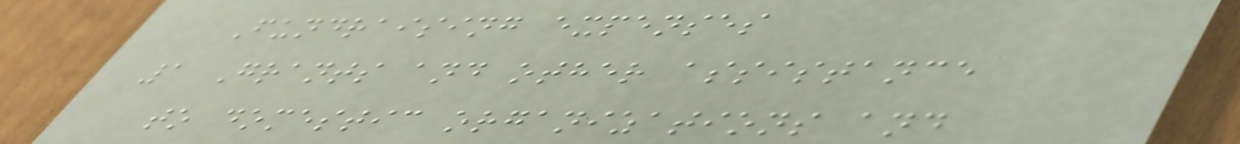Fundraising expenses
1 Grants and other assistance
to domestic organizations and
